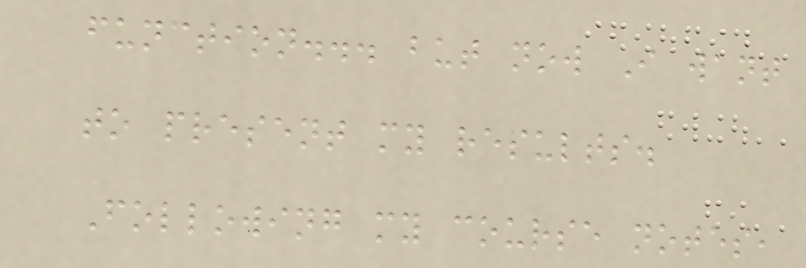function... but now I want
to present my results.
Following my course notes,
